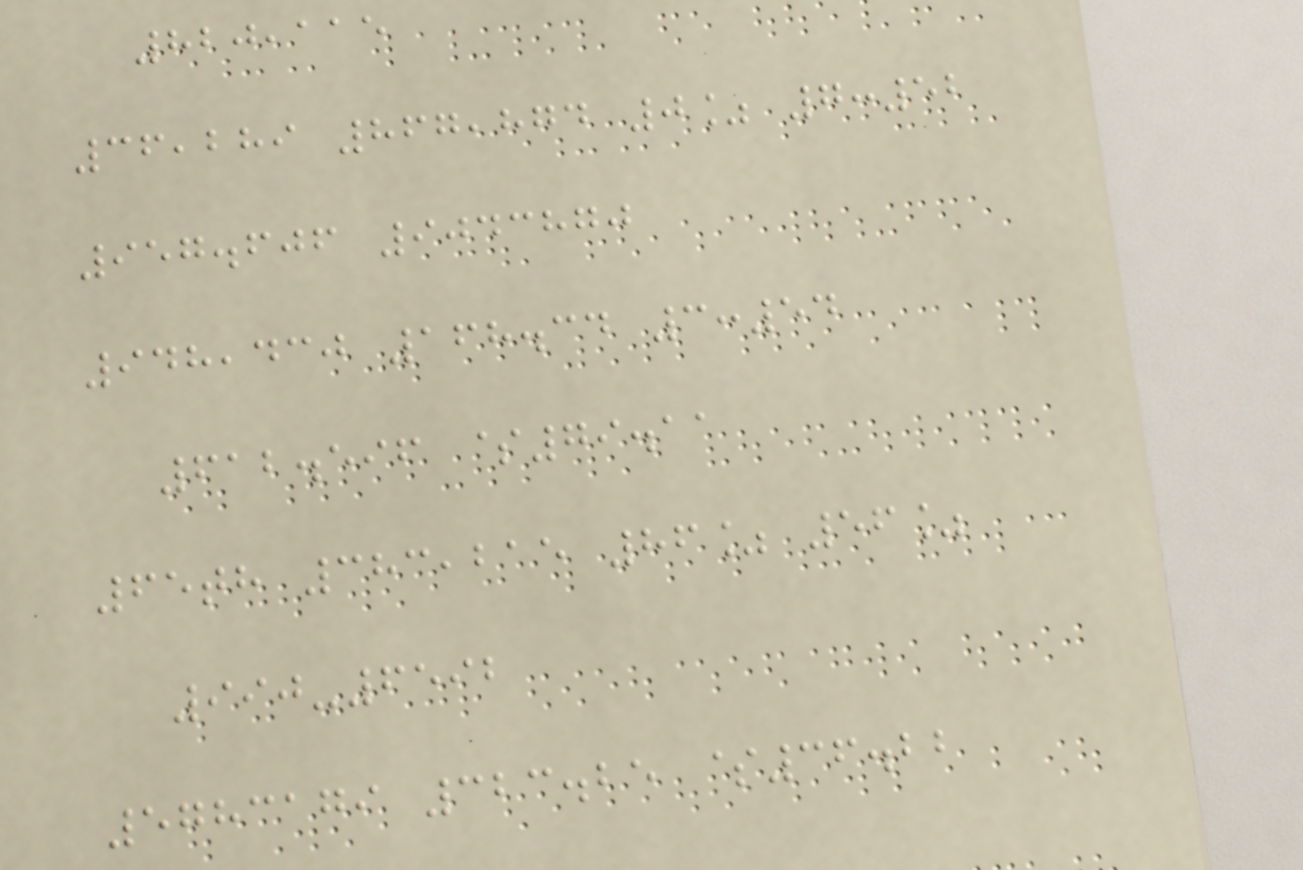820,115
36,289 867,874 0% 7:52
957.606 9043870
948,430 168.34 3:54
612.596 $79.11
65th 383,215 86% 56%
990-6592
5783179 323.25 $36.22
